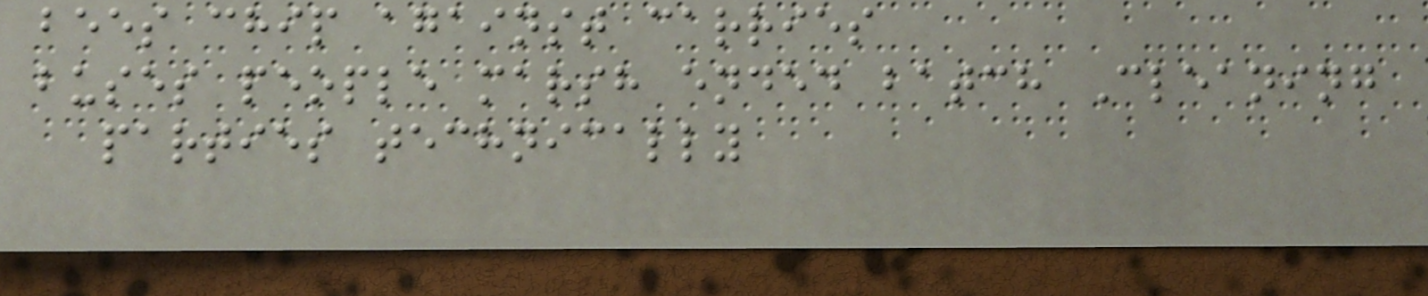bees chip against carries
buses people marsh ended batch Cleaning
parties technically
